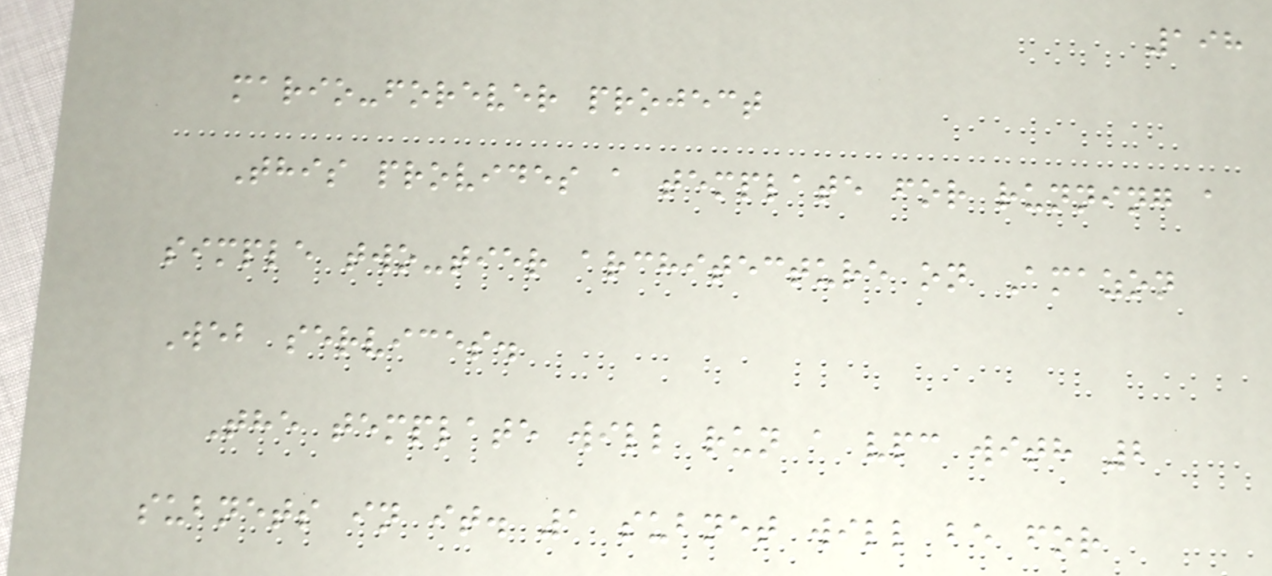198
mario-forever project
This provides a template for running a
simple two-tier architecture on Amazon
Web services.
The template will run a vpc with 2
subnets in it. 1 subnet will be for
